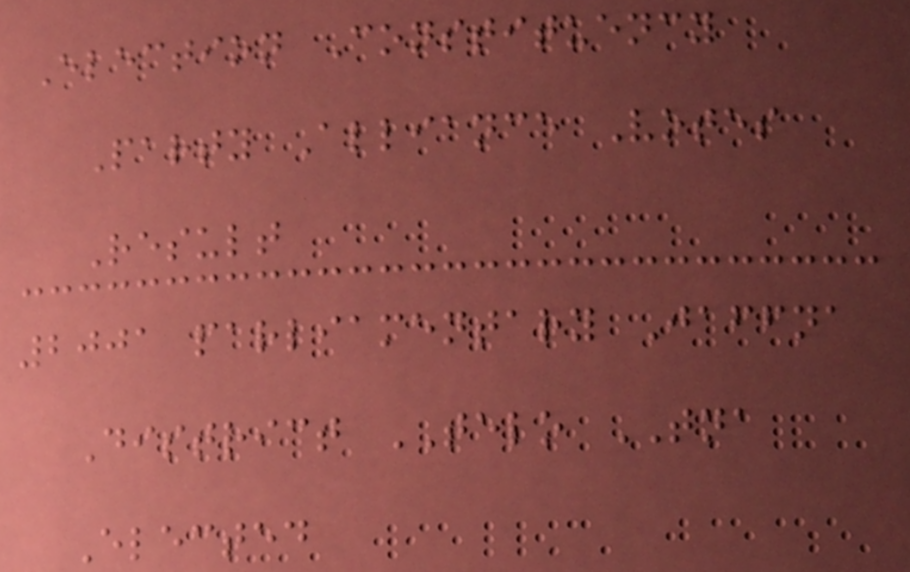Election Constituency
Party Alliance Votes
Result
2001 parliamentary Jaffna
District TELO TNA
Elected
